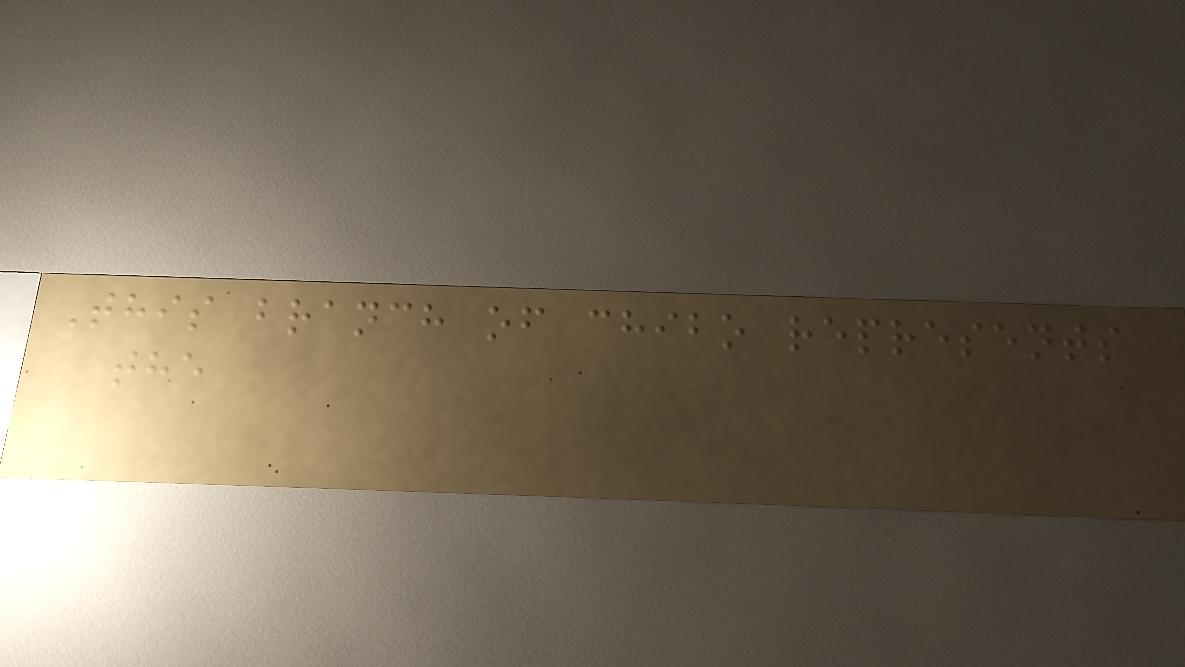This branch of chibo represents
the
